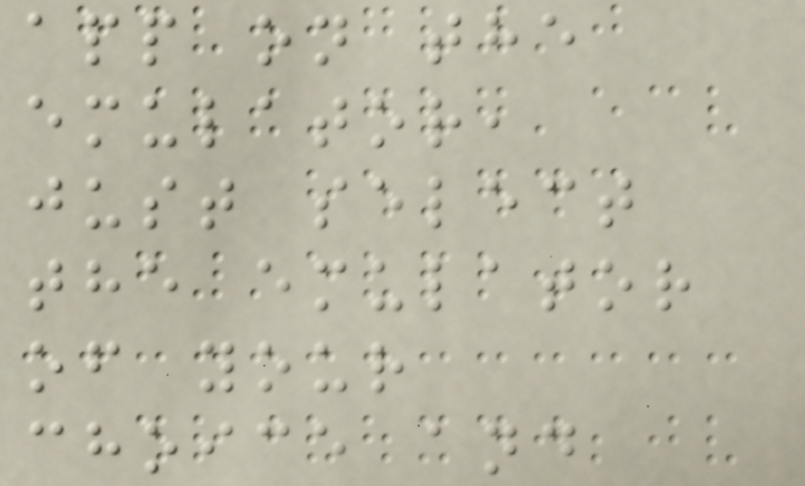app on the
emulator,
just select
the emulator
of your
choice and
